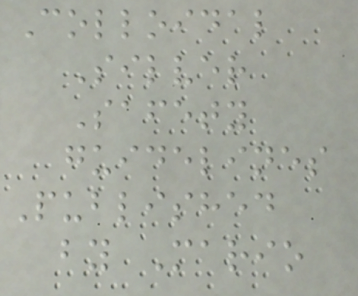Colloidal
Silver
Safety
guidelines
Published
by Mario
